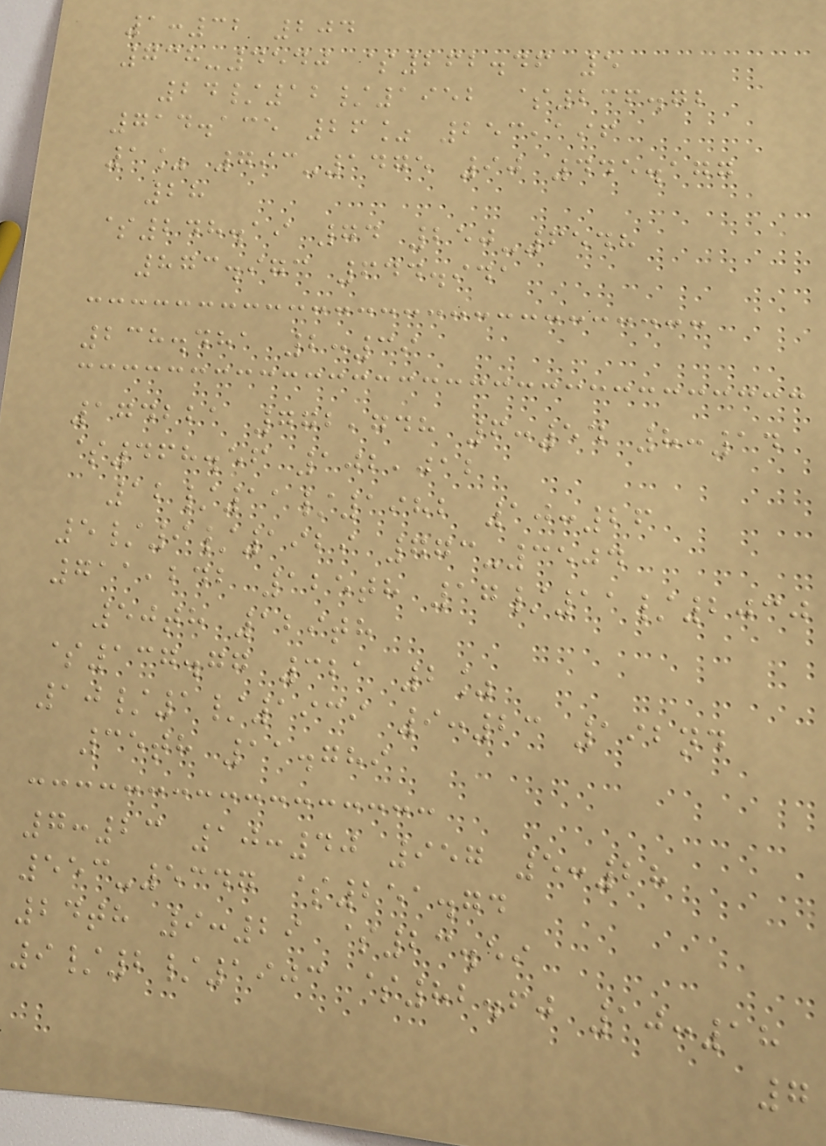1:32 204
738-4540 $262.46 5
24/12/1952 $236.72
714.135 26% 253,196
1% 793-1475 90 445.177
28
$248.19 74 250-6548
873.973 644.941
238.481 2:39
174221 772,748 6:54 8:14
$468.56 102,012
12/11/1982 10:26
5/9/1929 773-3504
711,242 125th 17/11/2030
50th 129th
$137.77 321 2%
10/1/1939 9:23 192nd
35th 11.789
7:23 10:40 957 5:28
553-5347 $251.74
24th 9:29 $23.59
9/2/1903 $82.60 10:18
7
